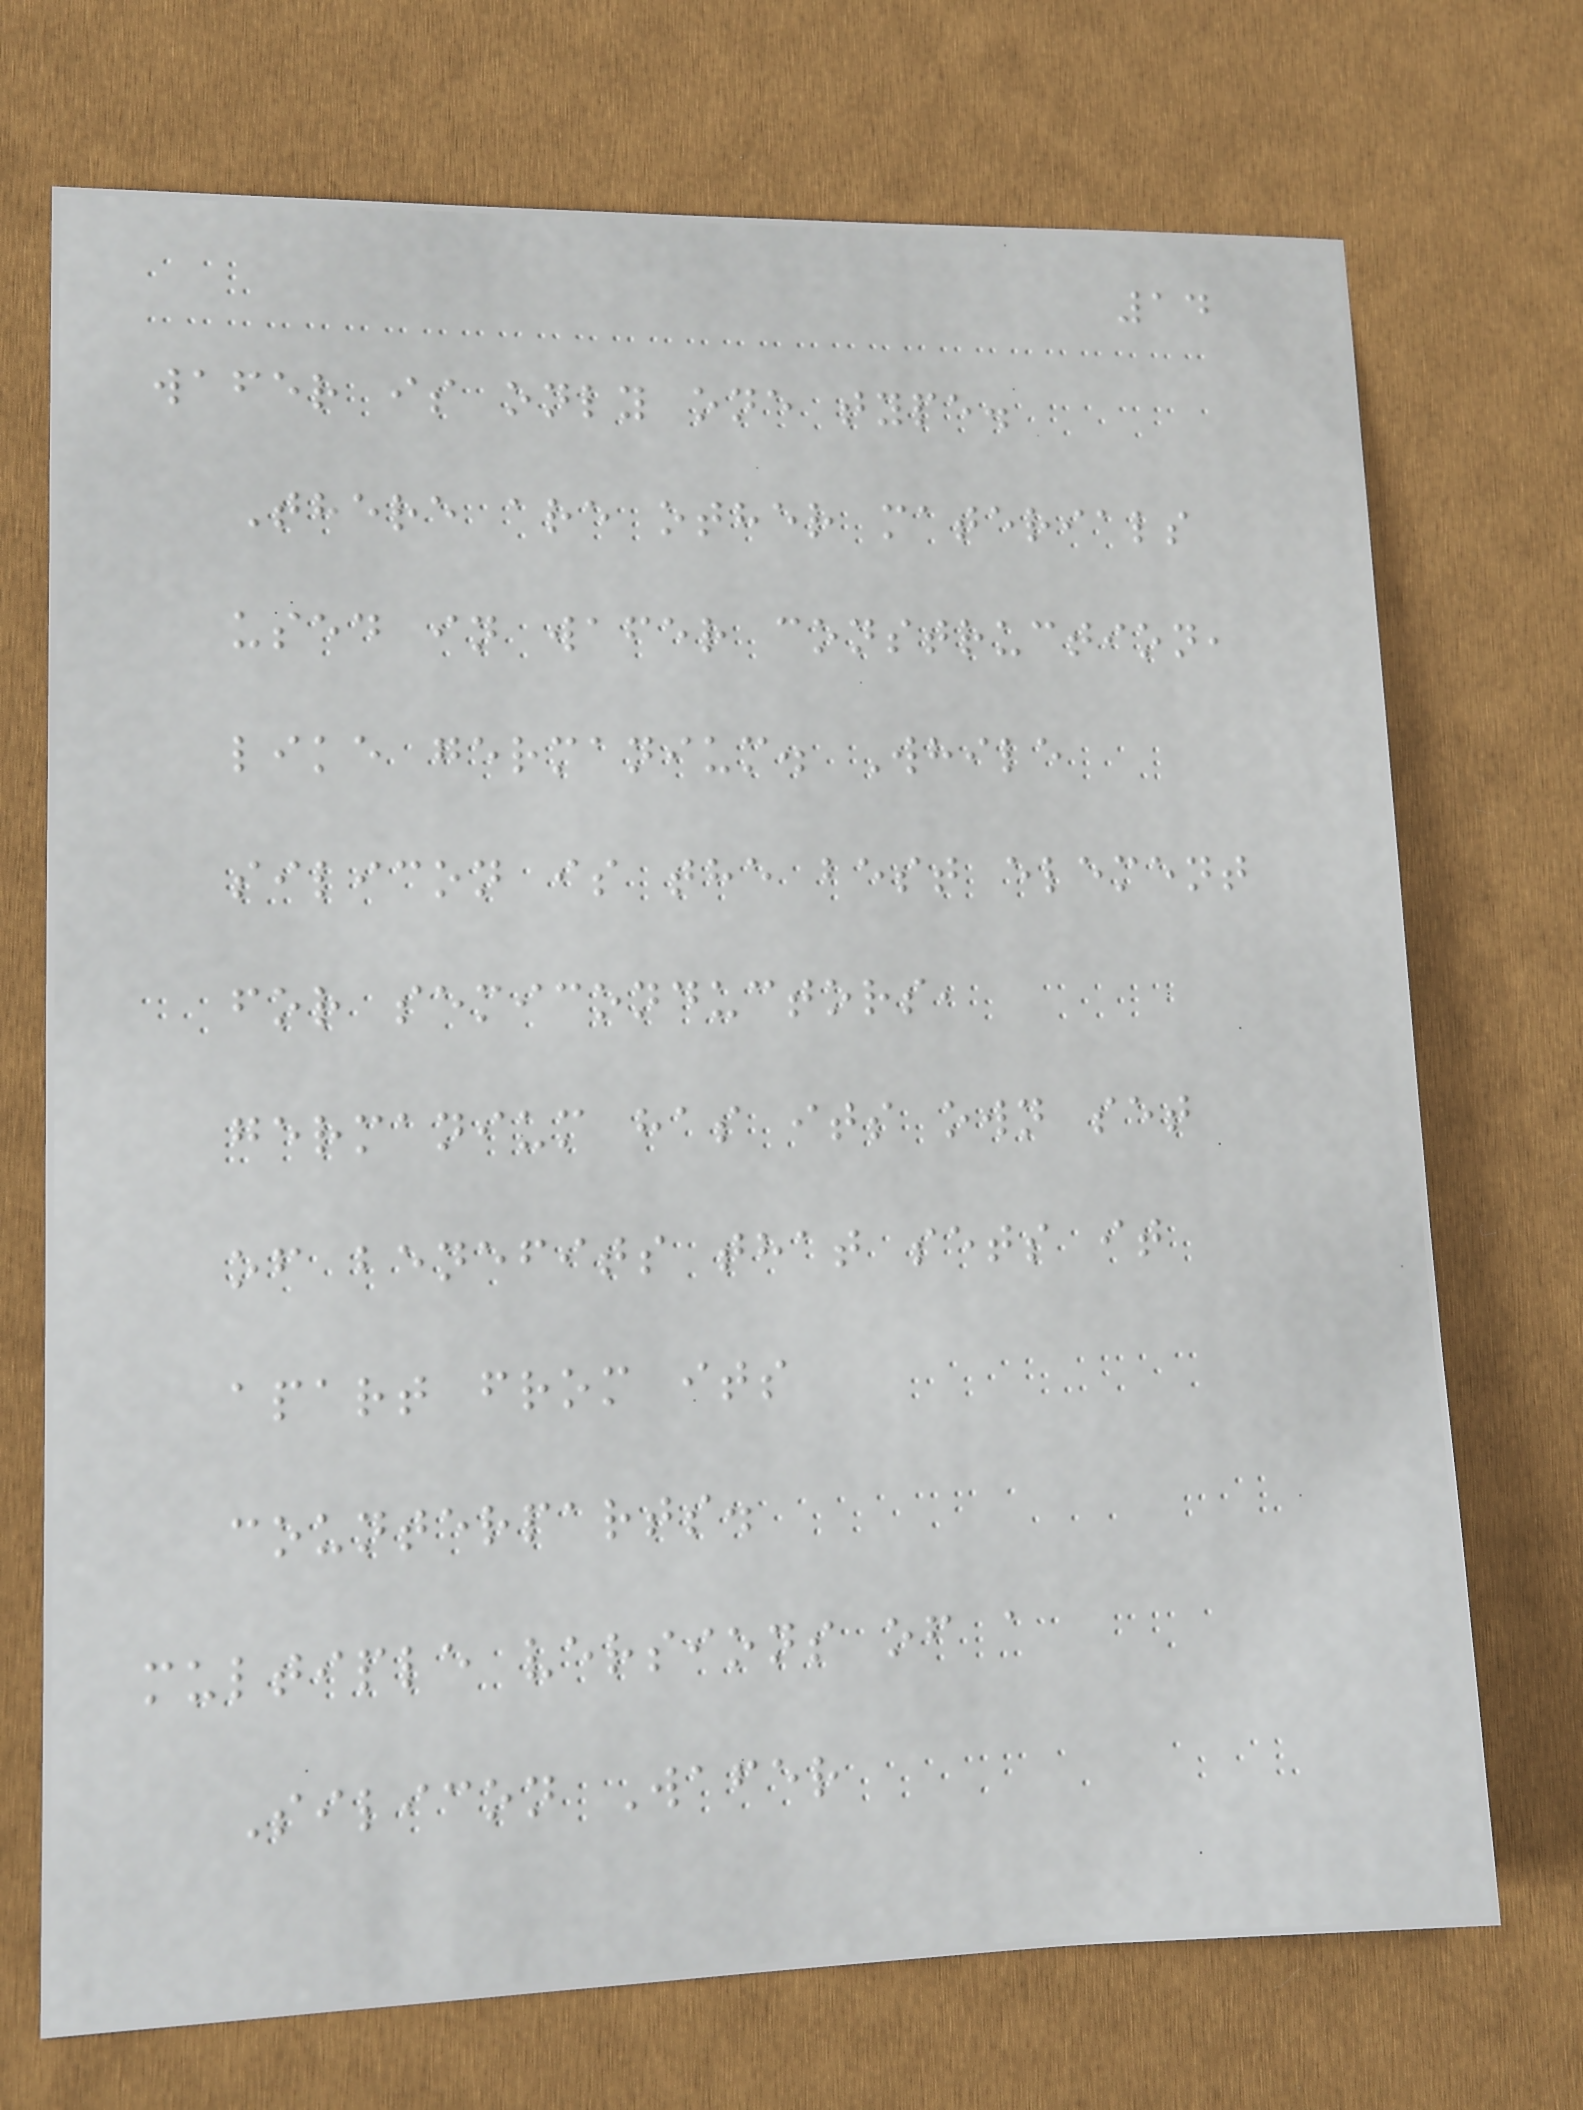14
wafer is only one type.
There are other materials
used in wafer construction,
like germanium. While
silicon is the best element
for semiconductors,
germanium has its own set
of benefits that sets it
apart from its
counterparts.
multiple versions of a
Silicon Wafer
